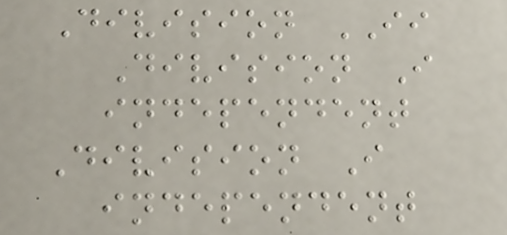Division II
Division I
independent
Division I
independent
